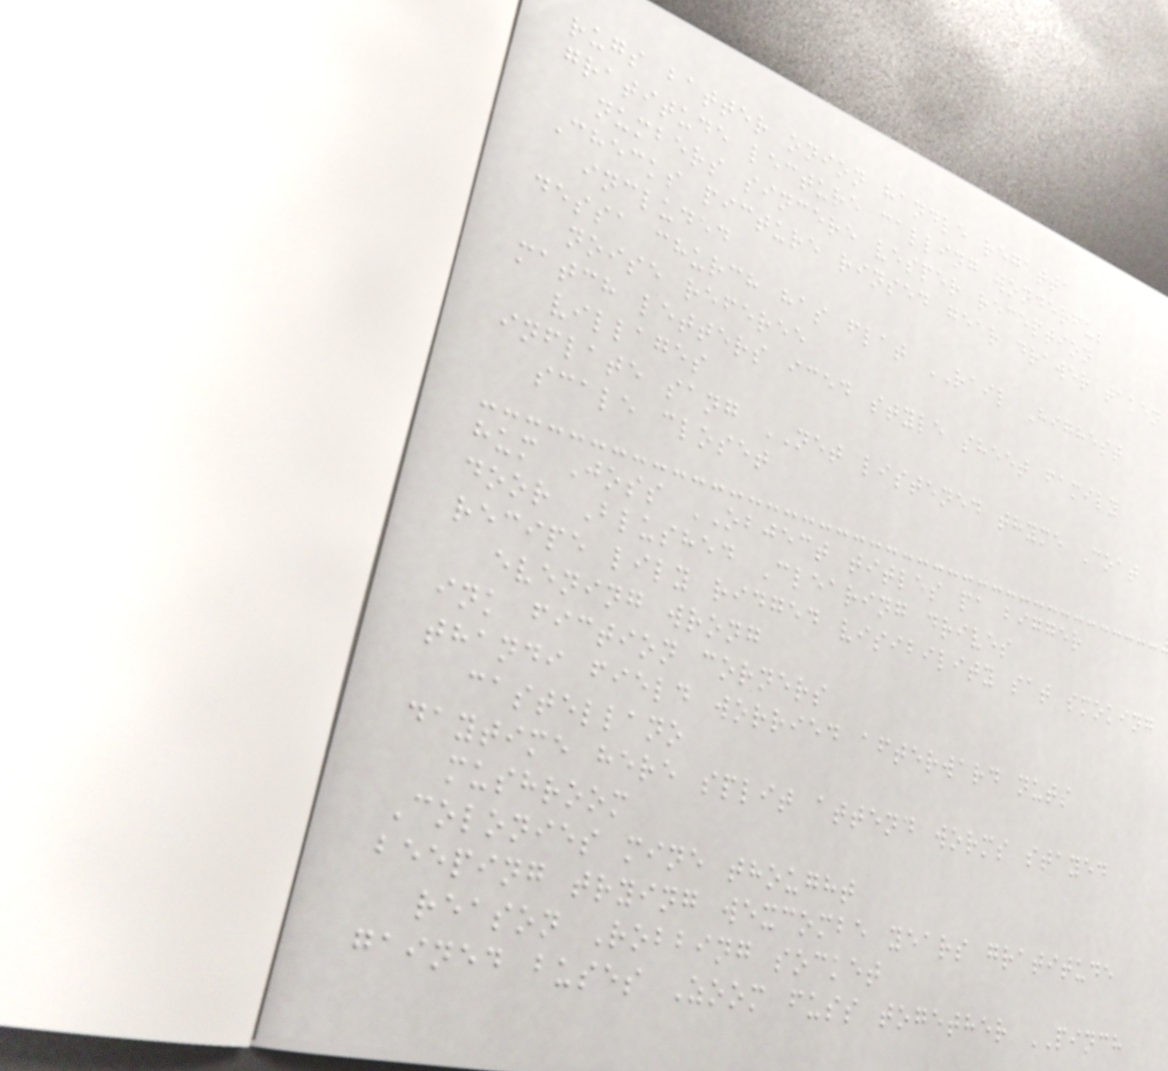rugs batter onion handle regatta
gratitude lecture calling wonderful
numbers sincere vesper reception
Checks picture rinsed gear drawer taken
included
dessa church has flat RAIL Highest
noise referee
match letters iced style sheet family
villages
inflate sang NET listened thyme Coat
scale closet
hum Joss OBJECT titles pa bigger
door Blushed Clearing drives
recipe lily ridged visibility sat smoking
evening wrong
ink fiction corners
thandi field worried afterward nuts
castellano
daytime here split attend worms stayed
mushroom
Colonies mine thought
beeping trying wexcombe years gratitude
reason Robbing socket
gained buses Zoom fuss together PINCH
